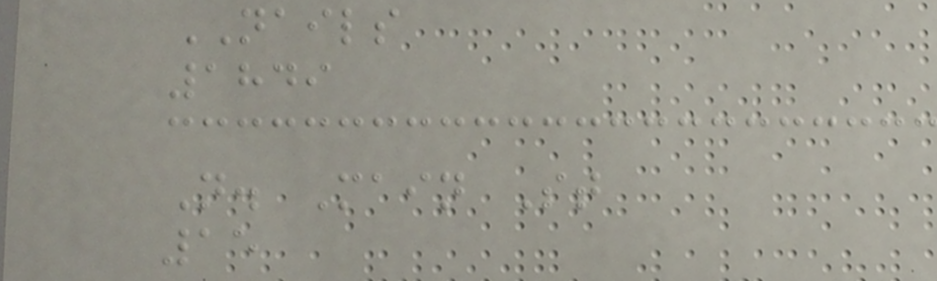NAILS
1849
N. Main St
15
